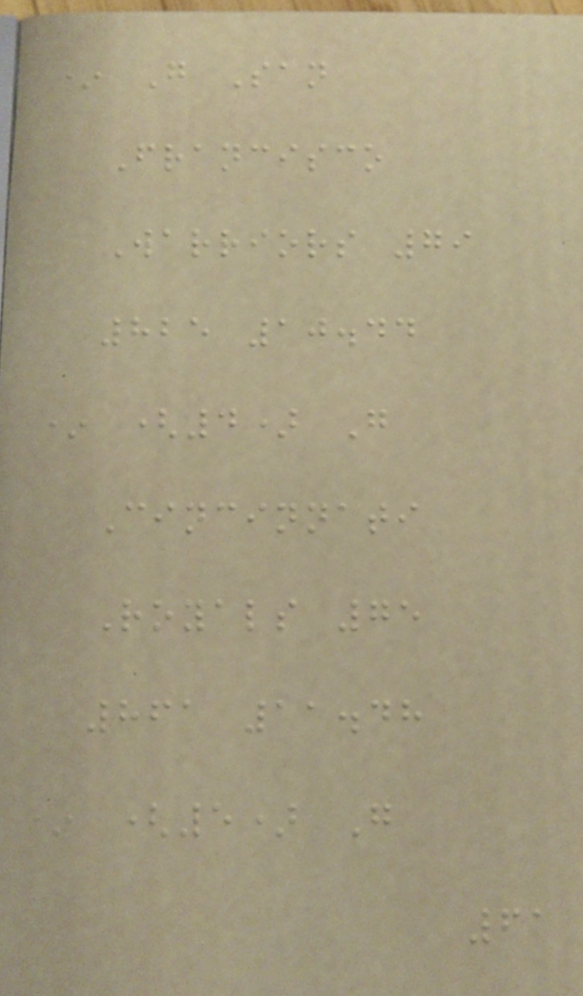* G San
Francisco
Warriors 79
825 10.44
* (4) G
Cincinnati
Royals 75
861 11.48
* (5) G
61
